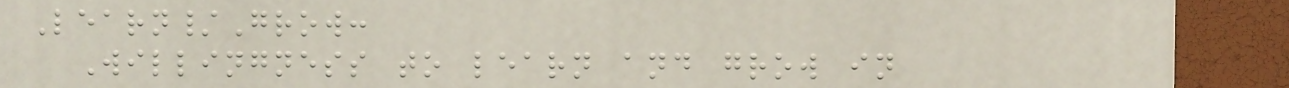Learn/Grow:
Willingness to learn and grow in
